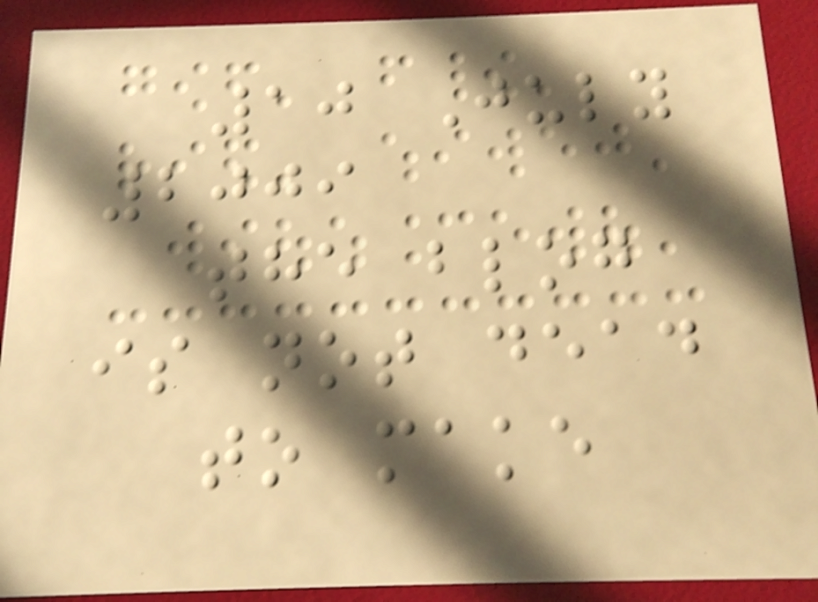10 July
2009
the blog
is not dead
to make
